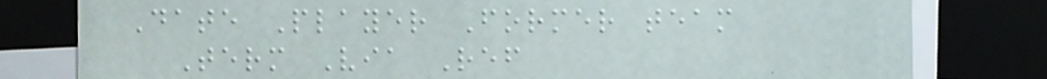Date Player Former team
Term Via Ref
